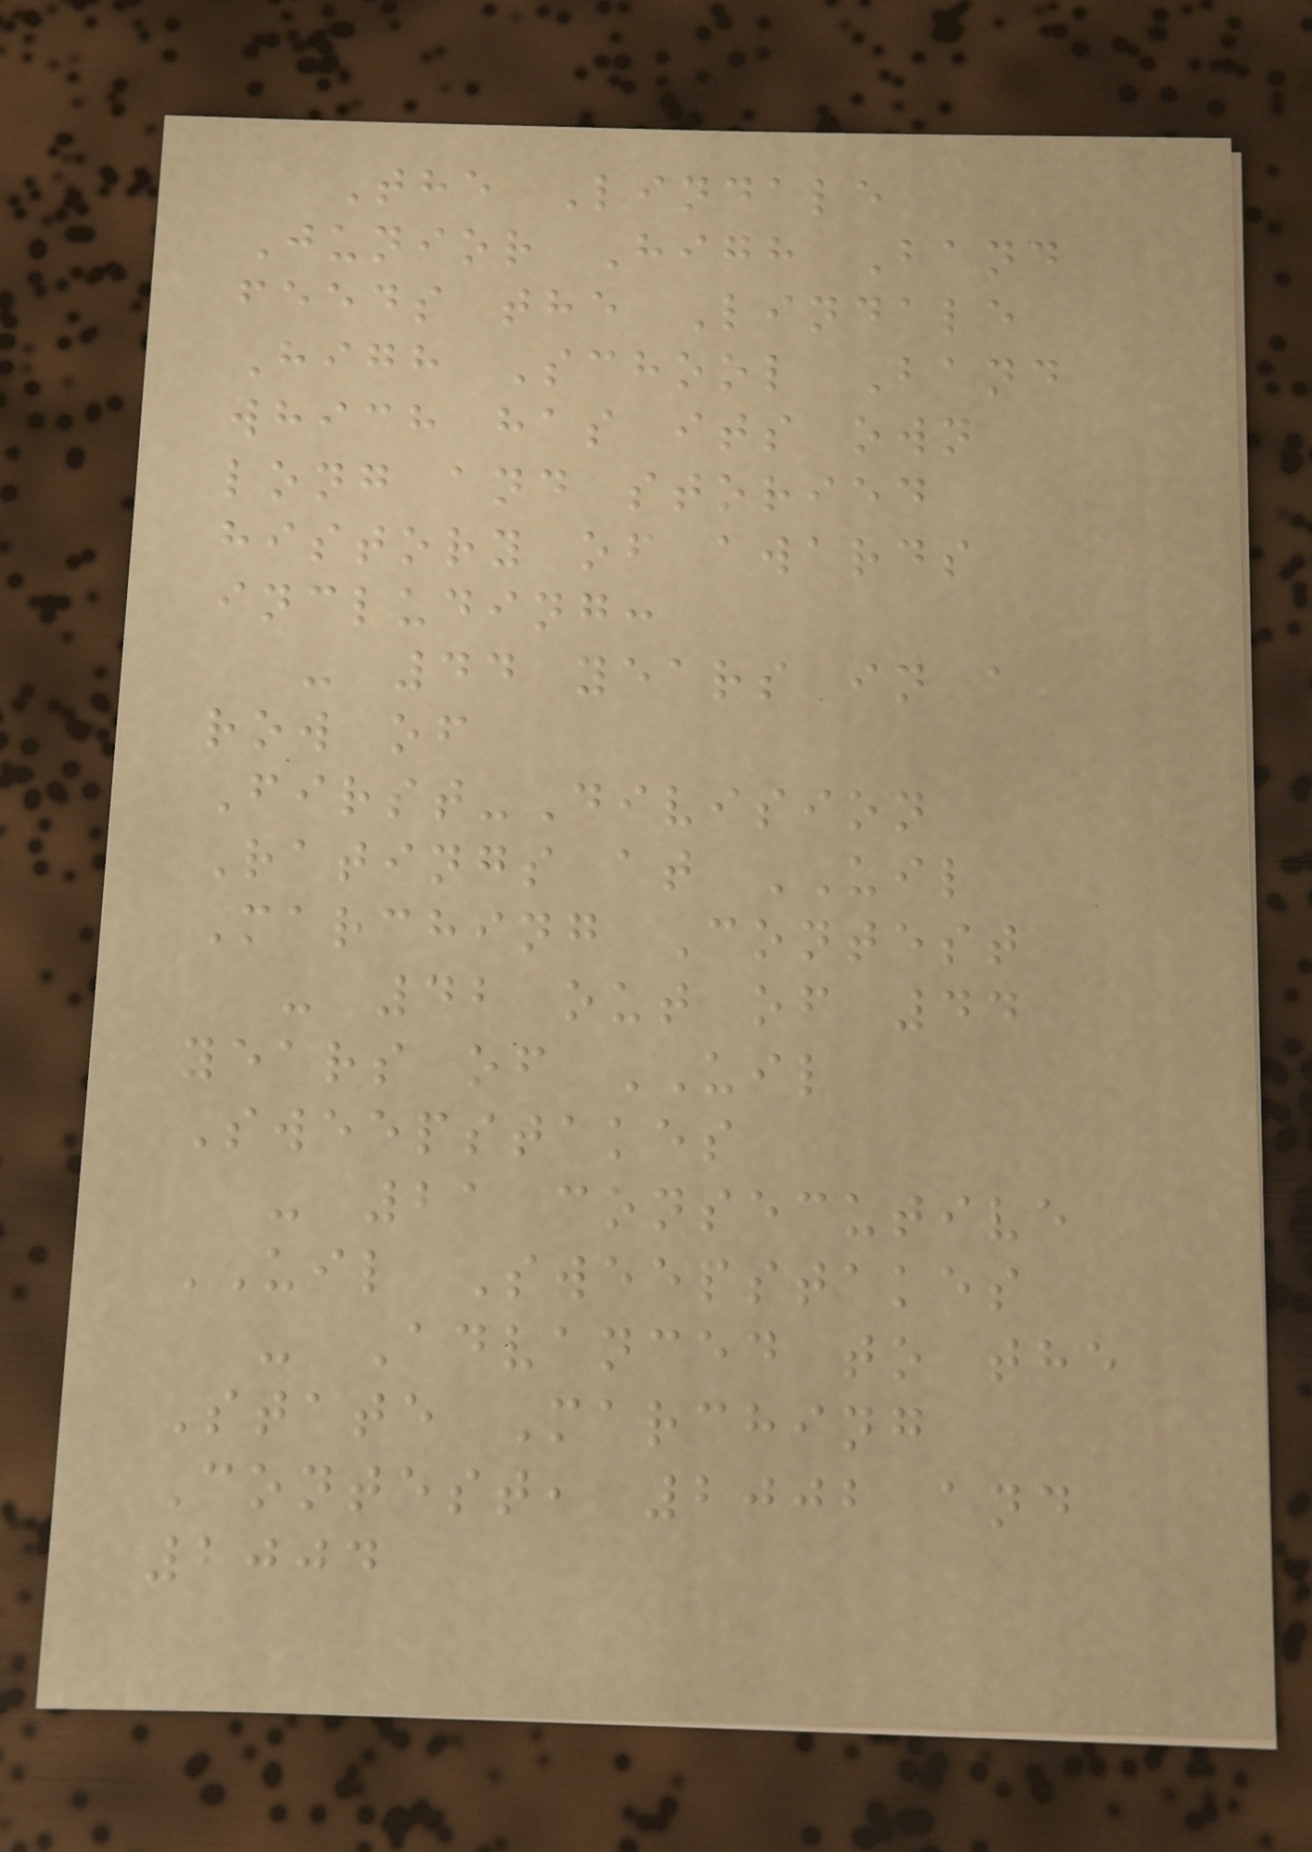The Lindale
Junior High Band
feeds the Lindale
High School Band
which has its own
long and storied
history of awards
including:
- 44 years in a
row of
First-Division
Ratings at UIL
Marching Contest
- 42 out of 44
years of UIL
Sweepstakes
- 21 consecutive
UIL Sweepstakes
- Advanced to the
State Marching
Contest, 2002 and
2004
